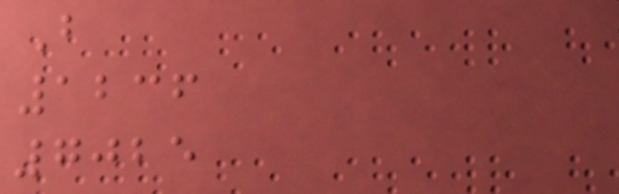B
1236
7025
